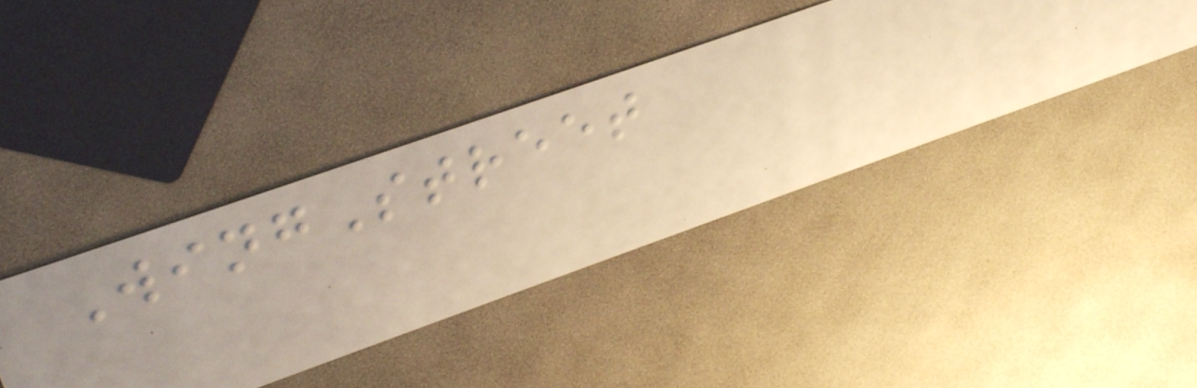WingStreet
